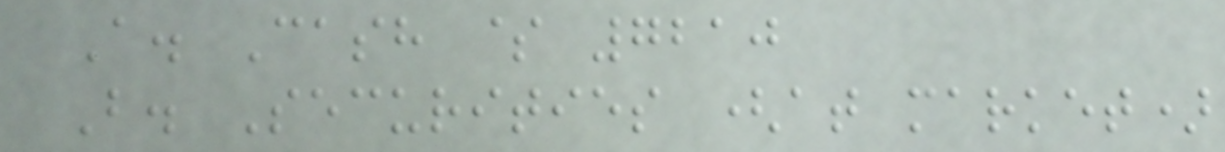A. Cash $ 7210
B. Securities (at market)
